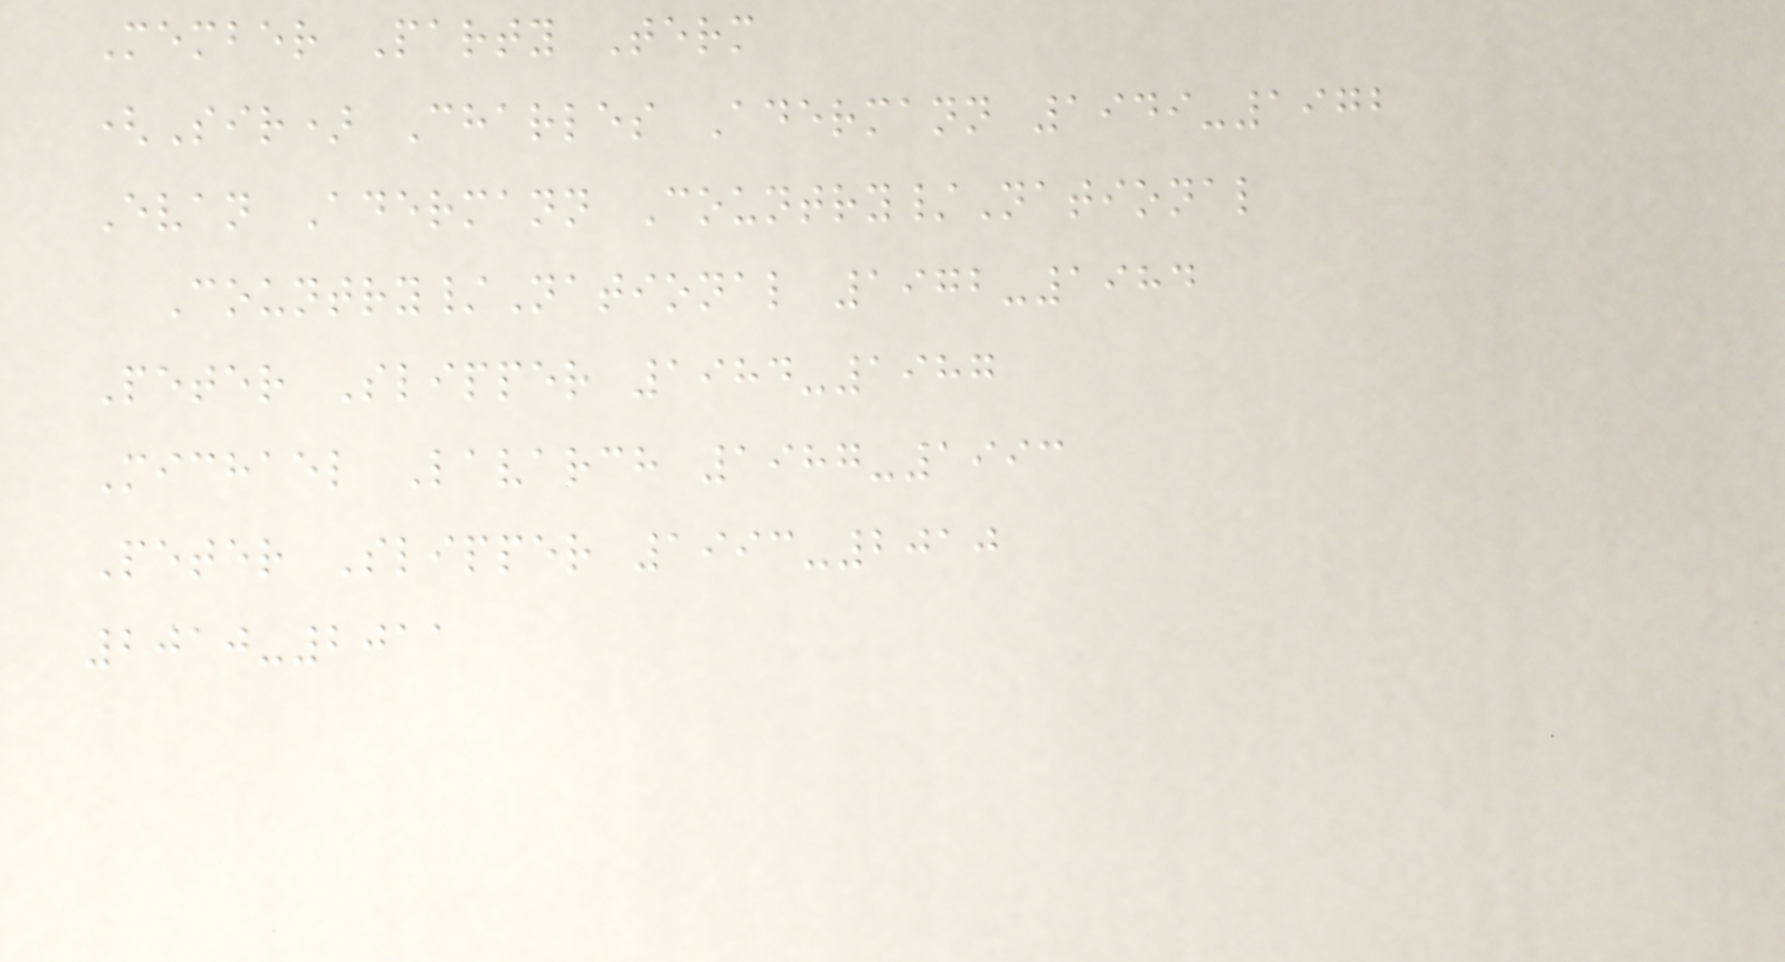Member Party Term
(Sir) Charles Adermann 1949-1972
Evan Adermann Country/National
Country/National 1972-1984
Peter Slipper 1984-1987
Michael Lavarch 1987-1993
Peter Slipper 1993-2010
2010-2011
